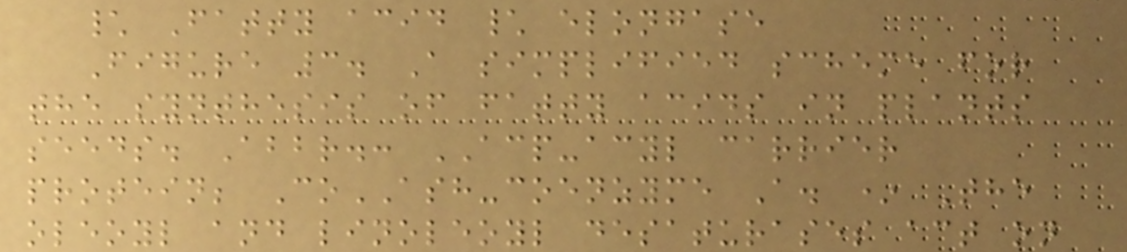\ Fatty acid \ elongase
Figure 3. A simplified scheme for
the synthesis of fatty acids in plants
seeds. Abbr.: ACP-acyl carrier
protein; CoASH-coenzyme A. * The
oleoyl and linoleoyl desaturases act on
